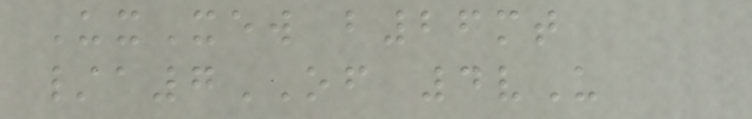UxXew b26mt
/a7OF 4vU
